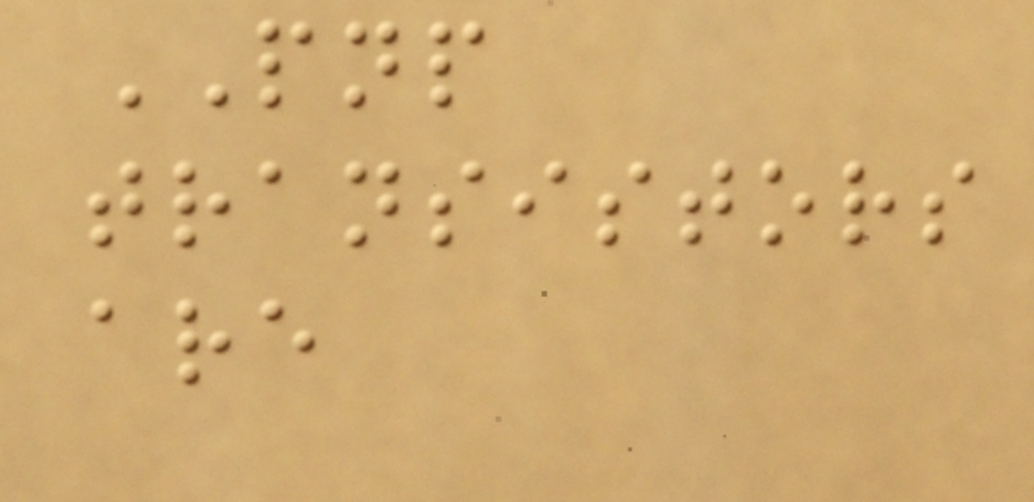PNP
transistors
are
